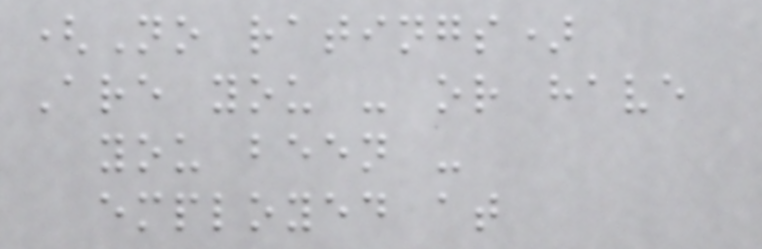(No ratings)
Are you - or have
you been -
employed at
